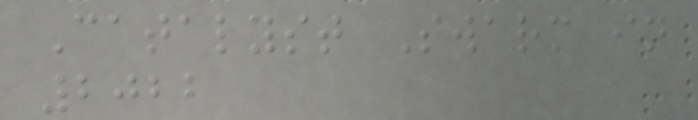Catalyst Swarm in
2022
